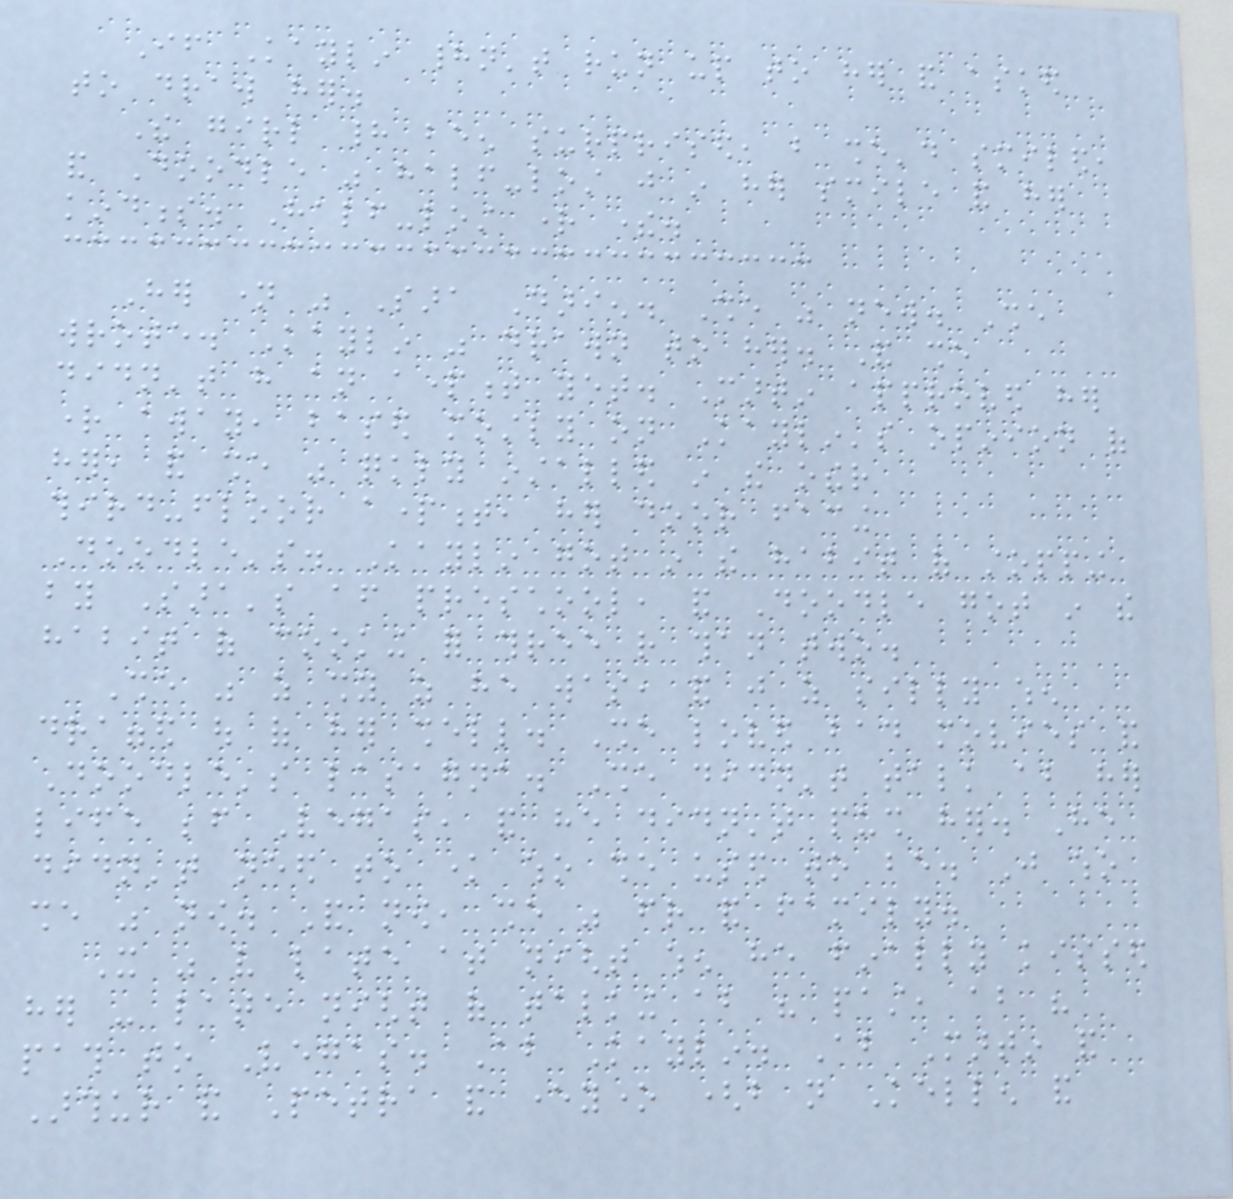If Kaylin hadn't run up to her and asked
to draw her.
The girl had been surprised, but she'd smiled,
and Doodle was half-lost just in her smile and her
kindness. Half-lost right there.
Her name was Sara Darien. She was new. She
wrote. Kaylin was drawn to her. And she
didn't have an apartment yet. Martin approved her
right away, based mostly on Kaylin's opinion of
her, and she was quickly installed in the other
third-floor apartment, her door facing
Doodle's. Kaylin got in the habit of stopping
by Sara's after preschool, and Doodle got in the
habit of cooking for three rather than two.
She was as shy as he was, and just as silly when
dragged out of her shell. She loved bad movies and
Doodle's lasagna. She didn't talk about her
life before Vegas, and he didn't push her. He
didn't need to know who she used to be. Just who
she was now. And now, she was friend and family.
It was very late at night when he finally kissed
her - late night of talking about his past, about his
path to Vegas. About Kaylin. About Martin and
Arthur and Petra and everyone (but not Kellen and
